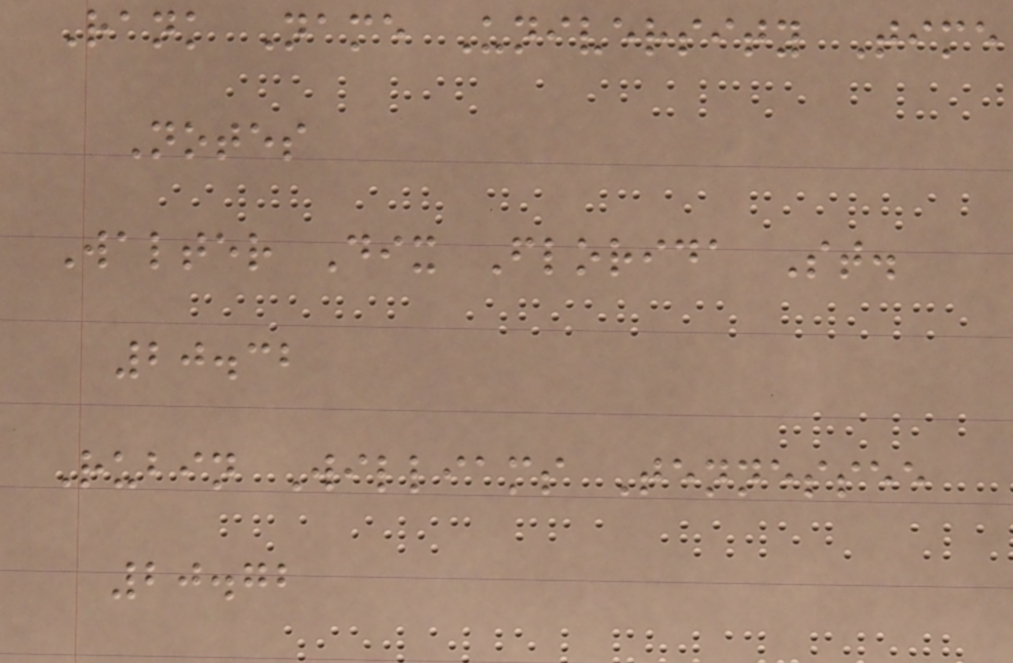Rank Name University Time
Notes
Walter Dix Florida St.
20.32
Rubin Williams Tennessee
20.72
